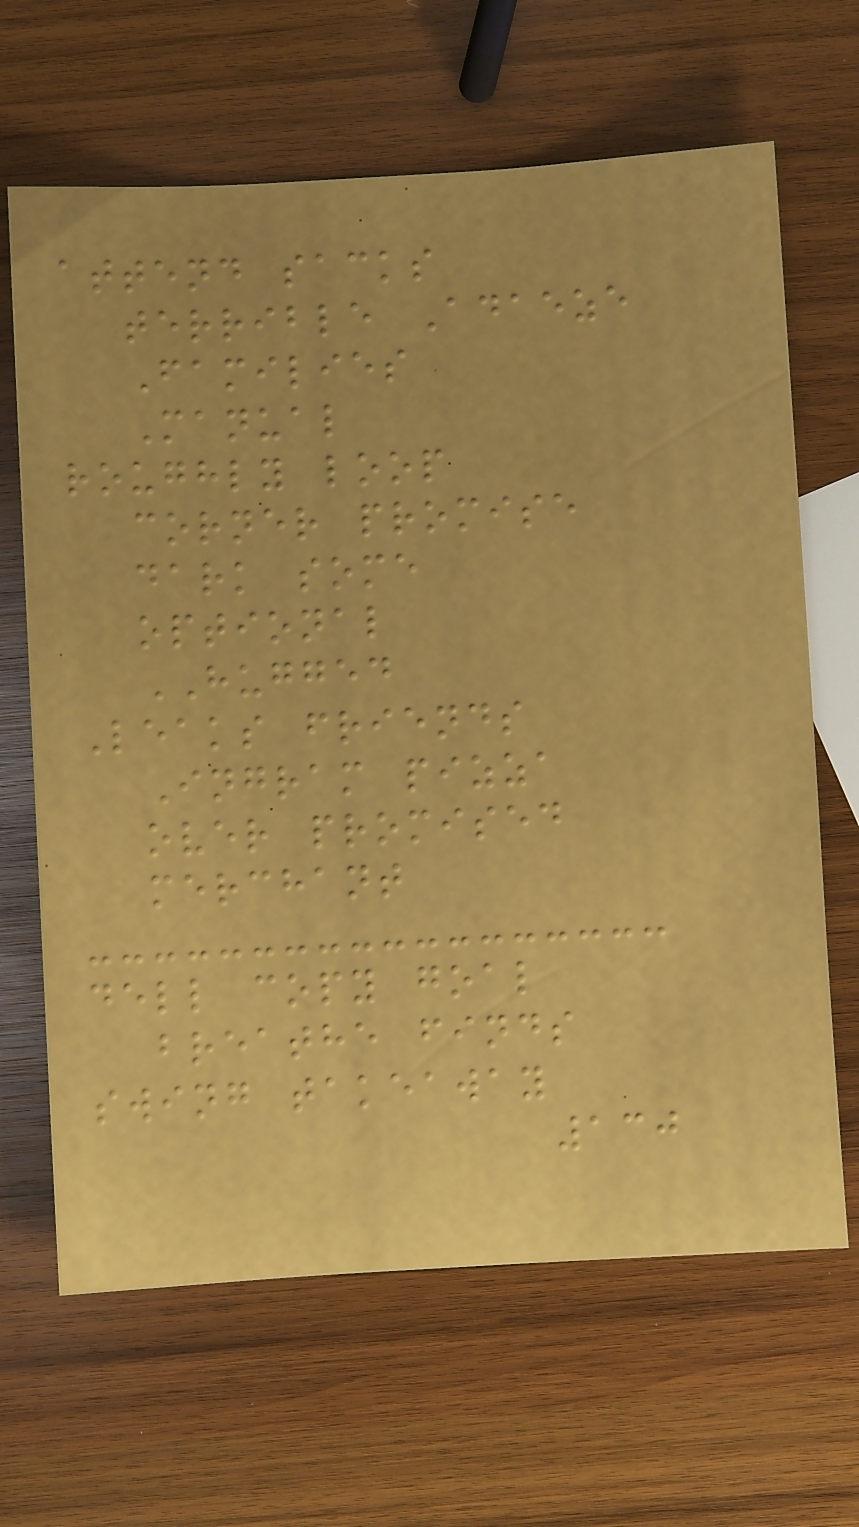attend sacks
terrible Adaeze
Families
Manual
roughly loop
corner promise
dark some
optional
HUGGED
Leaks friends
Ingram pizza
over promised
merchant
dell copy goal
breathe finds
swing takeaway
130
